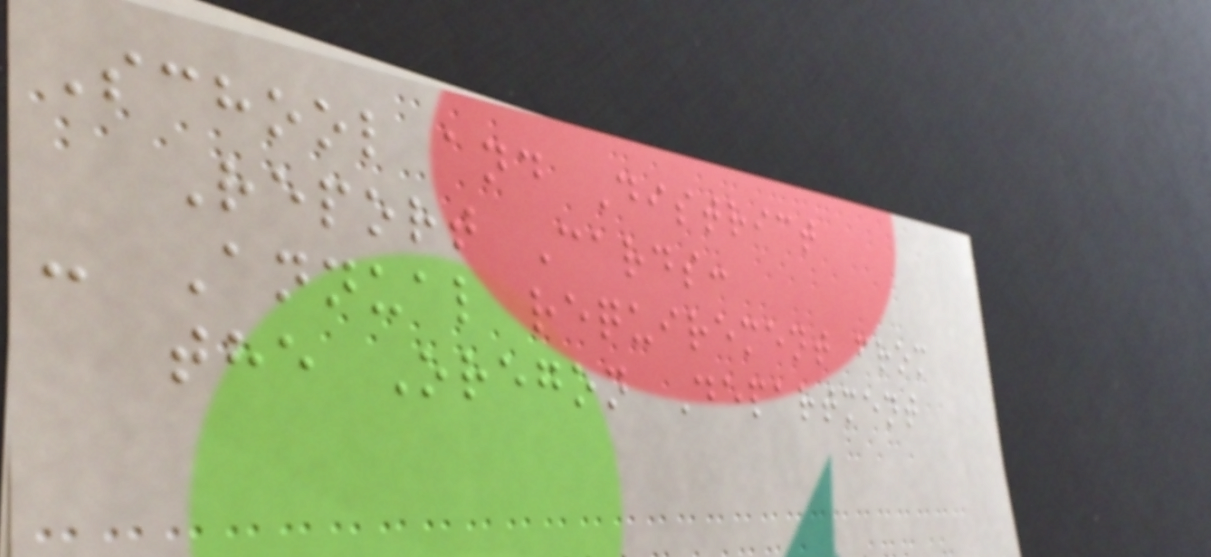School and District
Report Cards:
- Annual requirement from
the Oregon Department
